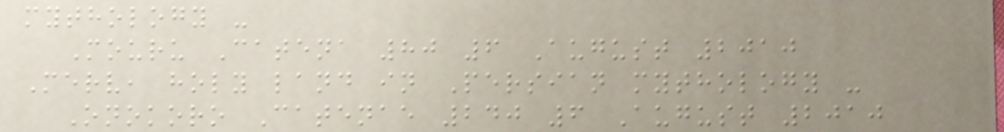mythology -
Mouru Catena 80 6 August 2010
Merv, holy land in Persian mythology -
Onokoro Catenae 240 6 August 2010
